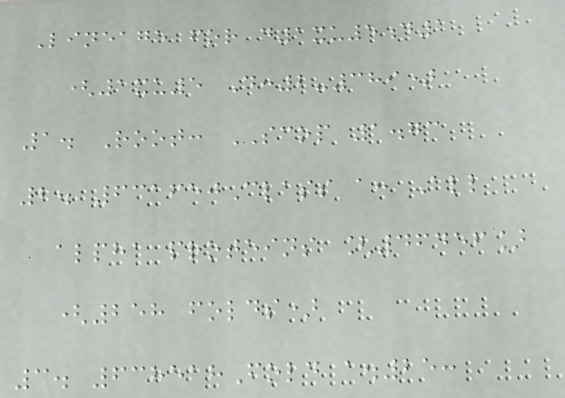Lineage for d1xu5d1
(1xu5 D:2-389)
1. Root: SCOP 1.73
2. 631650Class a: All
alpha proteins [46456]
(258 folds)
3. 638518Fold a.25:
